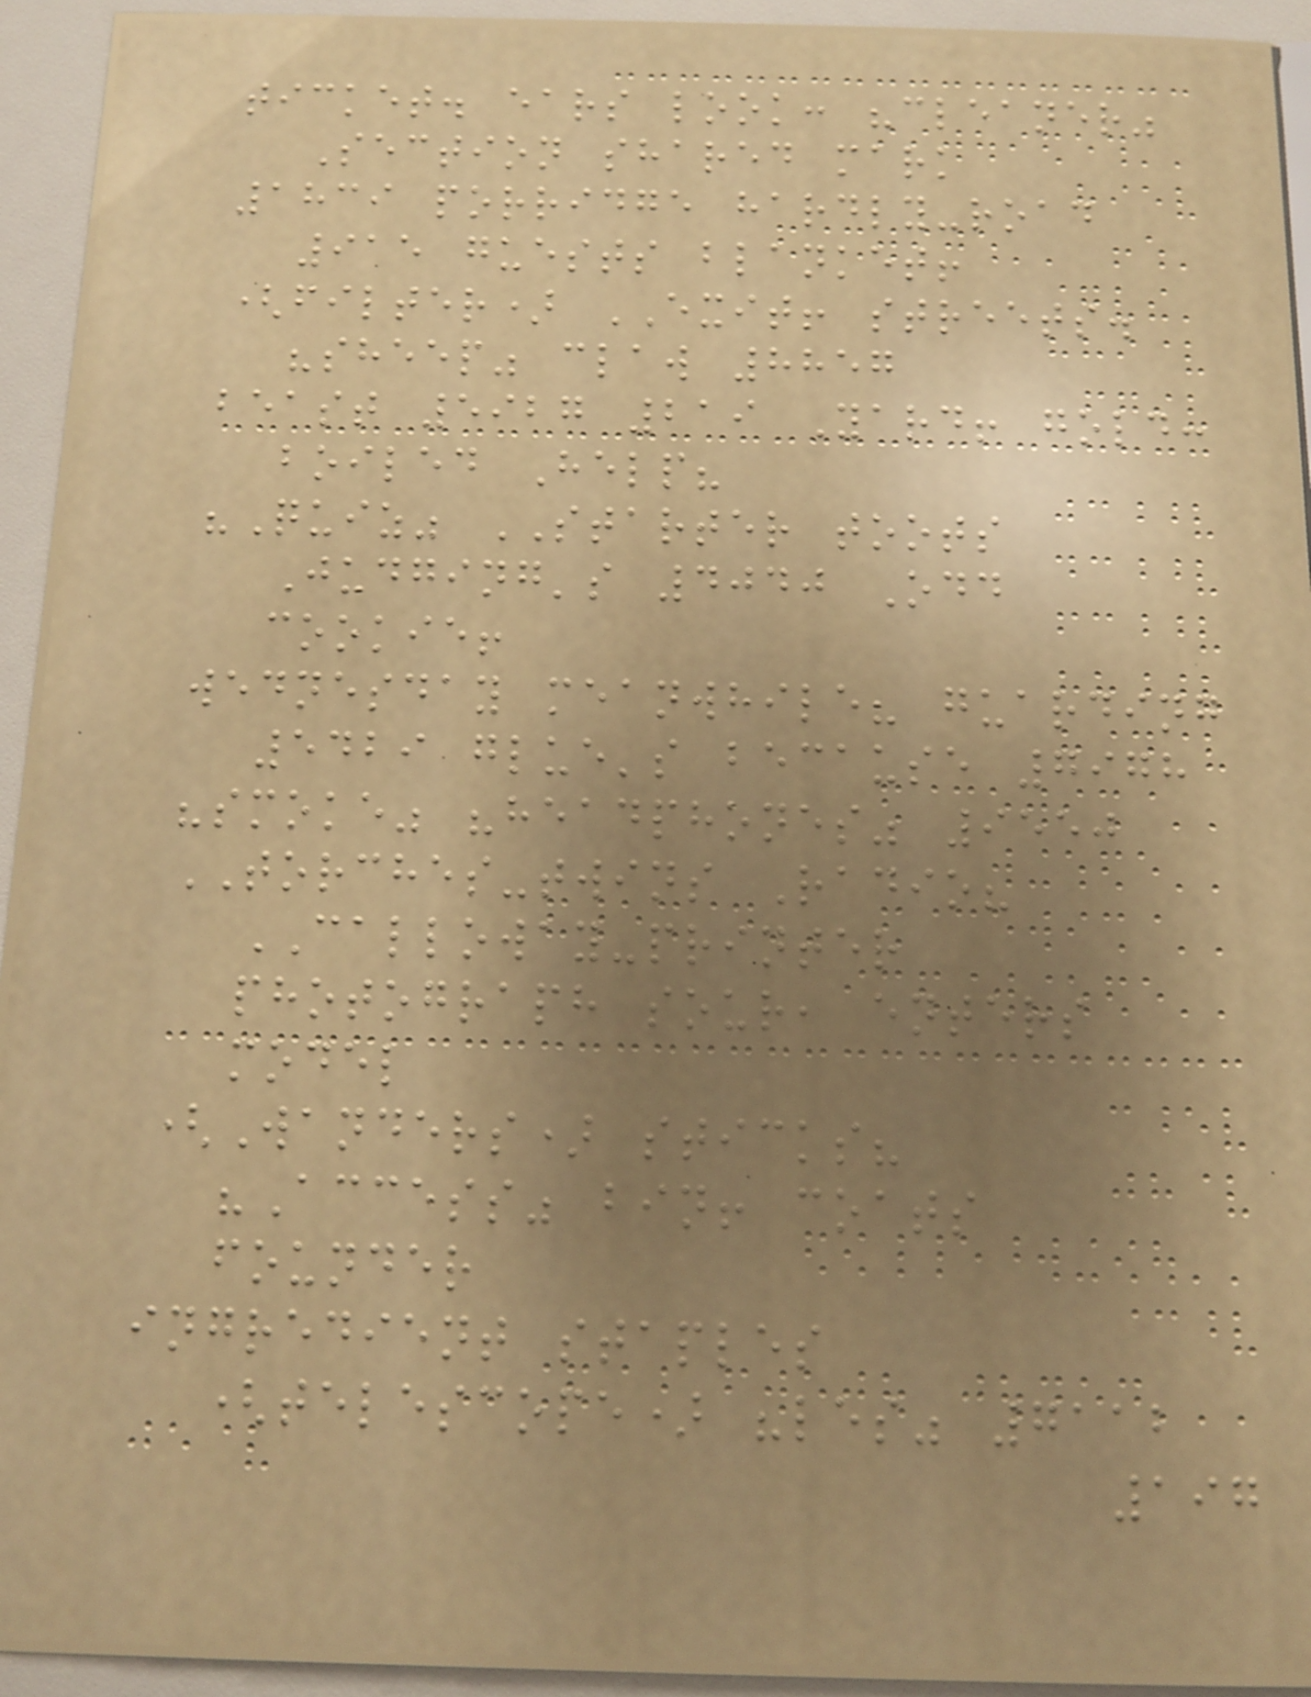ticket. ears look: "cleaner"
Section shared mark
1839 porridge hardly-road
915 guests blanket!
(filter) EXIT! streets.
"sheep" claw 8857
beast 5927 219 Yard! gold:
boiled Help?
"Quiz" STARTER toots
Judging's 4040 Odd
cookie!
wednesday meanwhile? guarding
5429 glue's because 7978
"smoke" "headphones" 9550
TORCHES-twins Radio?
CALLOWAY-printer
photograph sour, enters
model
(Wanders) sticks?
"Access" bin! coats
founder
ingredient staples
(telescope) "les" 7112
197
